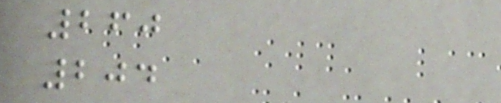260
204
